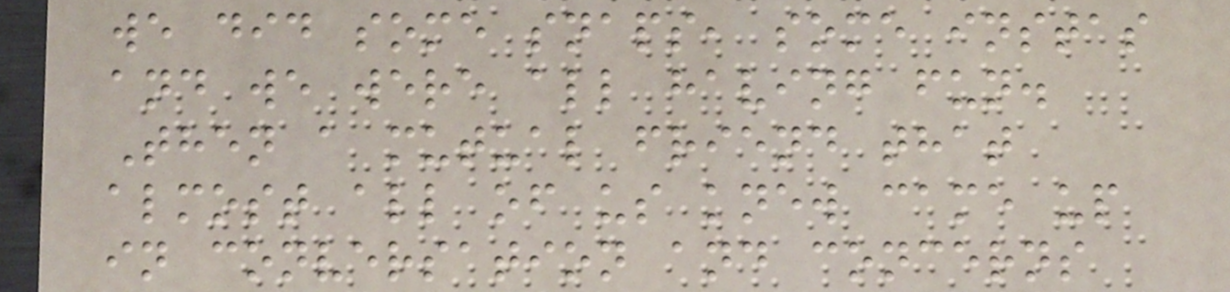we did some snaps, some instas
and we were all having fun.
Then a mutual friend that
almost all of us knew came up
in conversation and concerns
